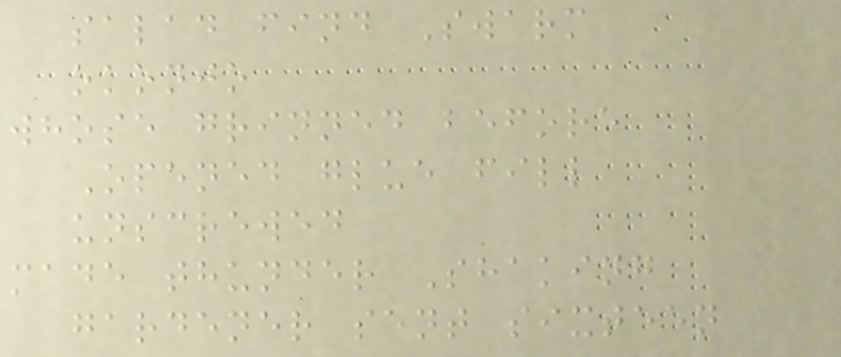salad find Swarm
okonjo
whose grinned before
Opened glue fill
unscrewed
made thunder Shaking
gardener sent sixteen
